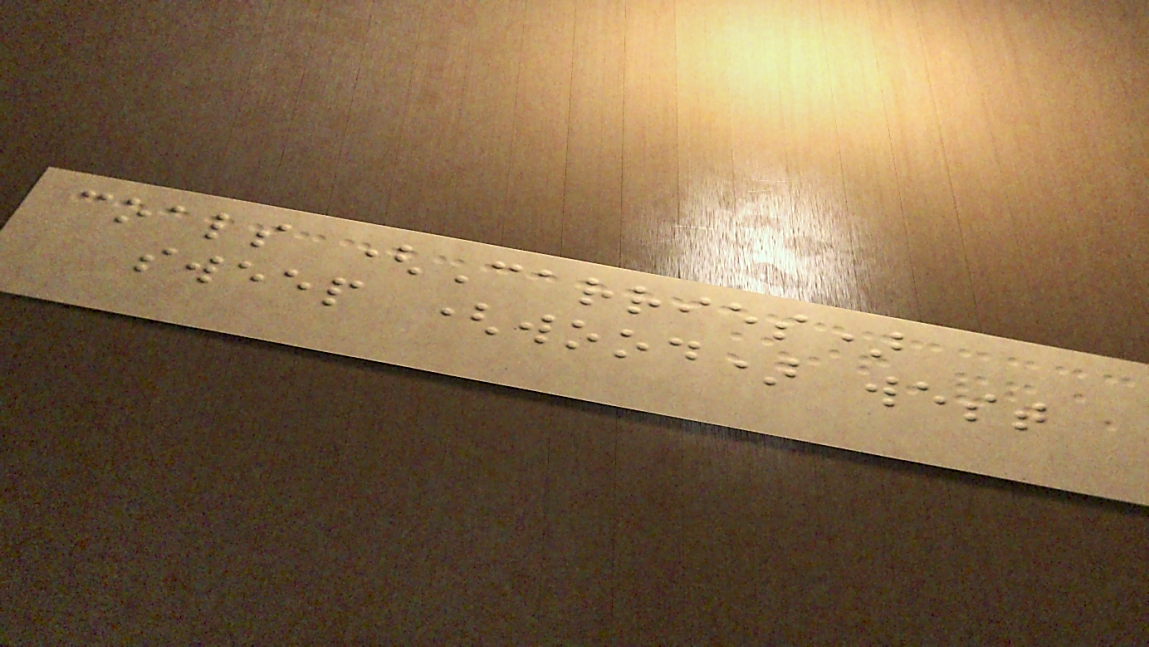coals (Carries)
sweep (wood) west
